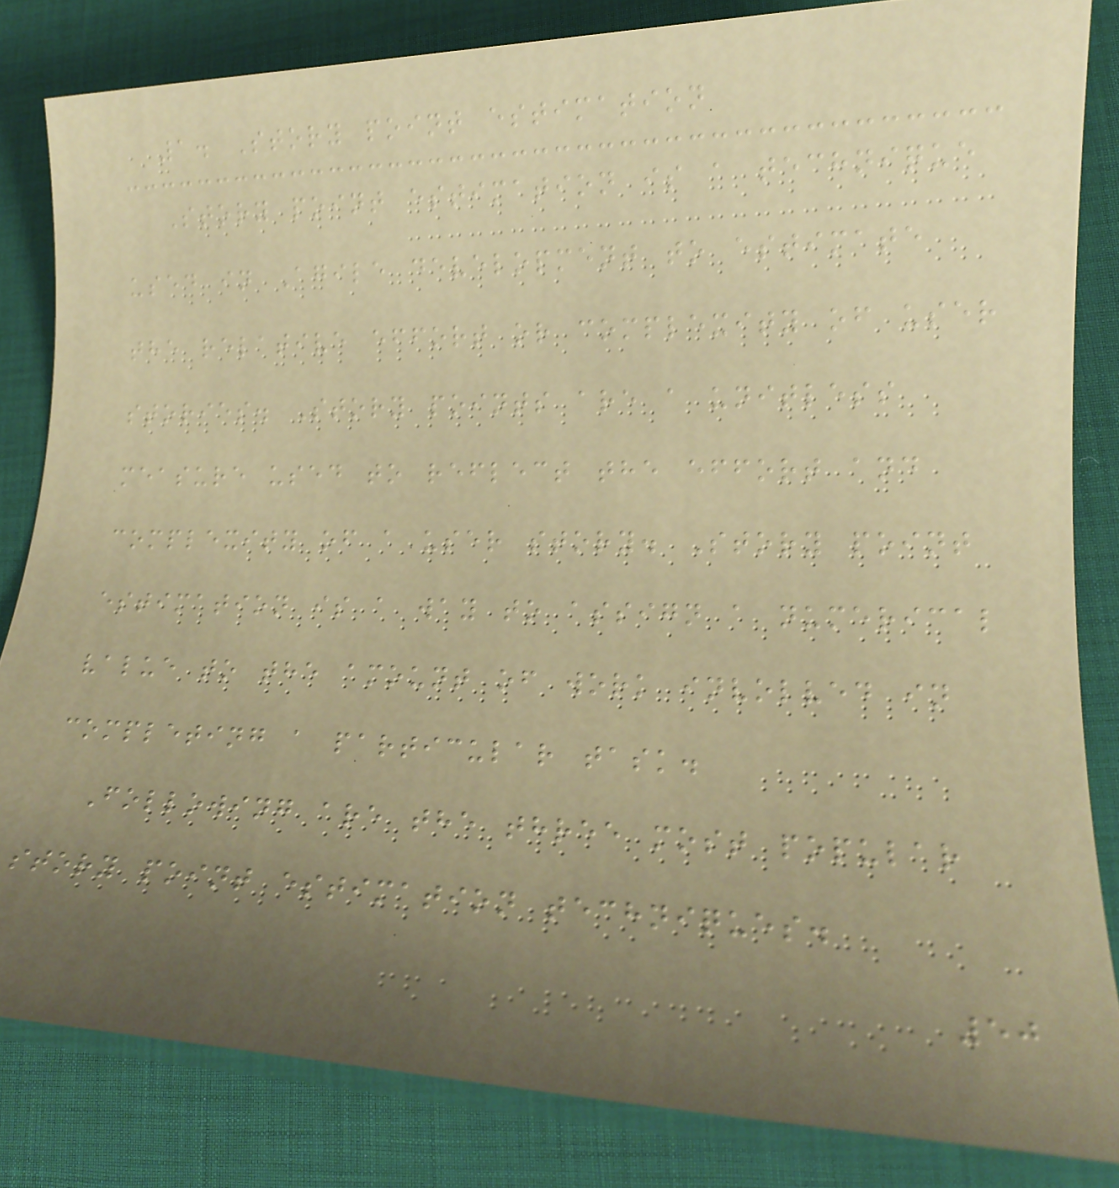1. Story point estimation
Story point estimation is a technique
used in Agile development to estimate
the relative effort or complexity of user
stories. Story points are a unitless
measure used to reflect the effort and
complexity of a user story. Story point
estimation is a way to assign a numerical
value to the amount of work involved in
completing a particular task.
Following are the three most popular
story point estimation techniques.
50
